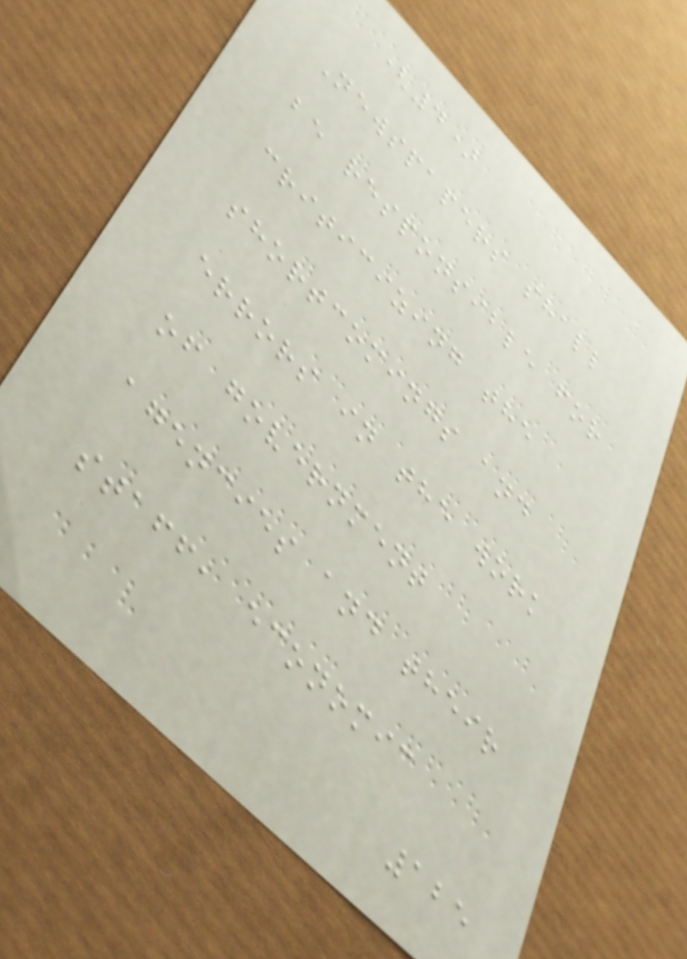(4)
Newspapers shall
be responsible for
criticizing the
shortcomings and
errors in the work
of government
agencies and their
staff, economic
125
